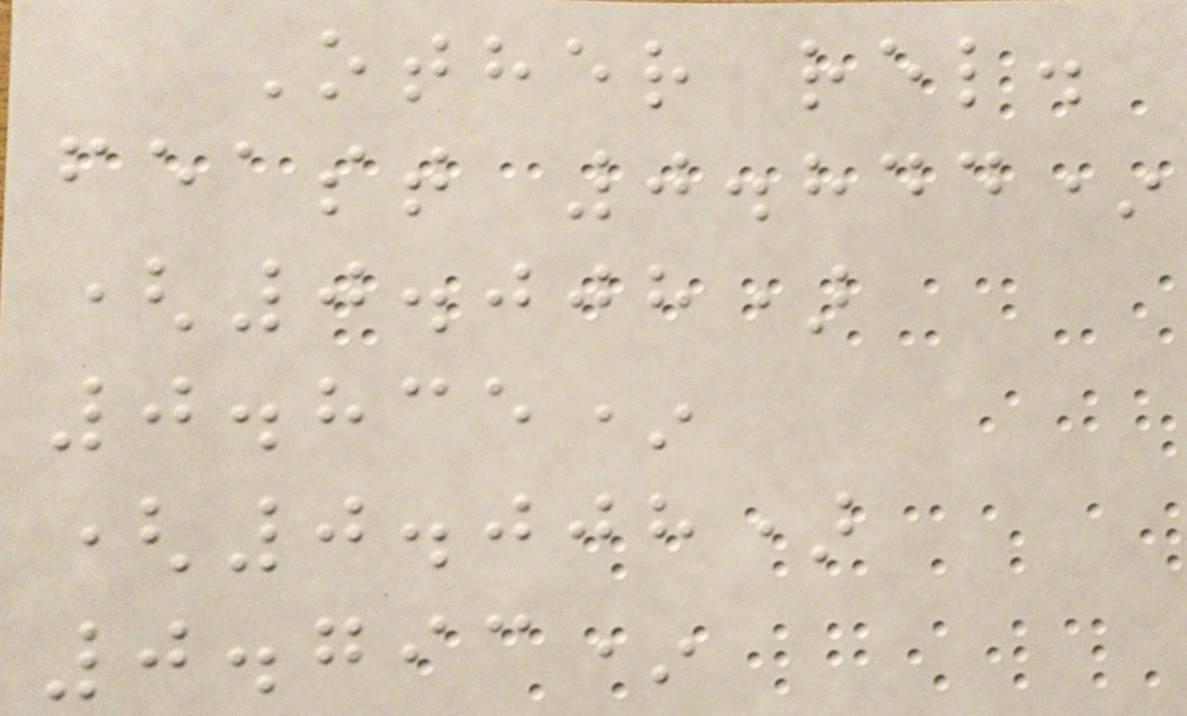Other rel.
feast 0.844*
(0.008)
0.835*
(0.008)
0.793*
